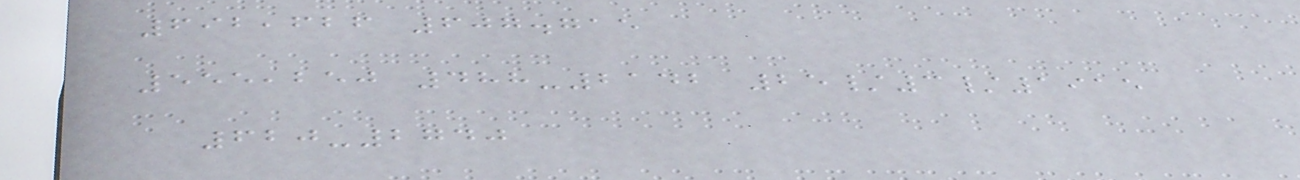692,626 607.715
555,250 488-2142 25/3/1915
620-2740
